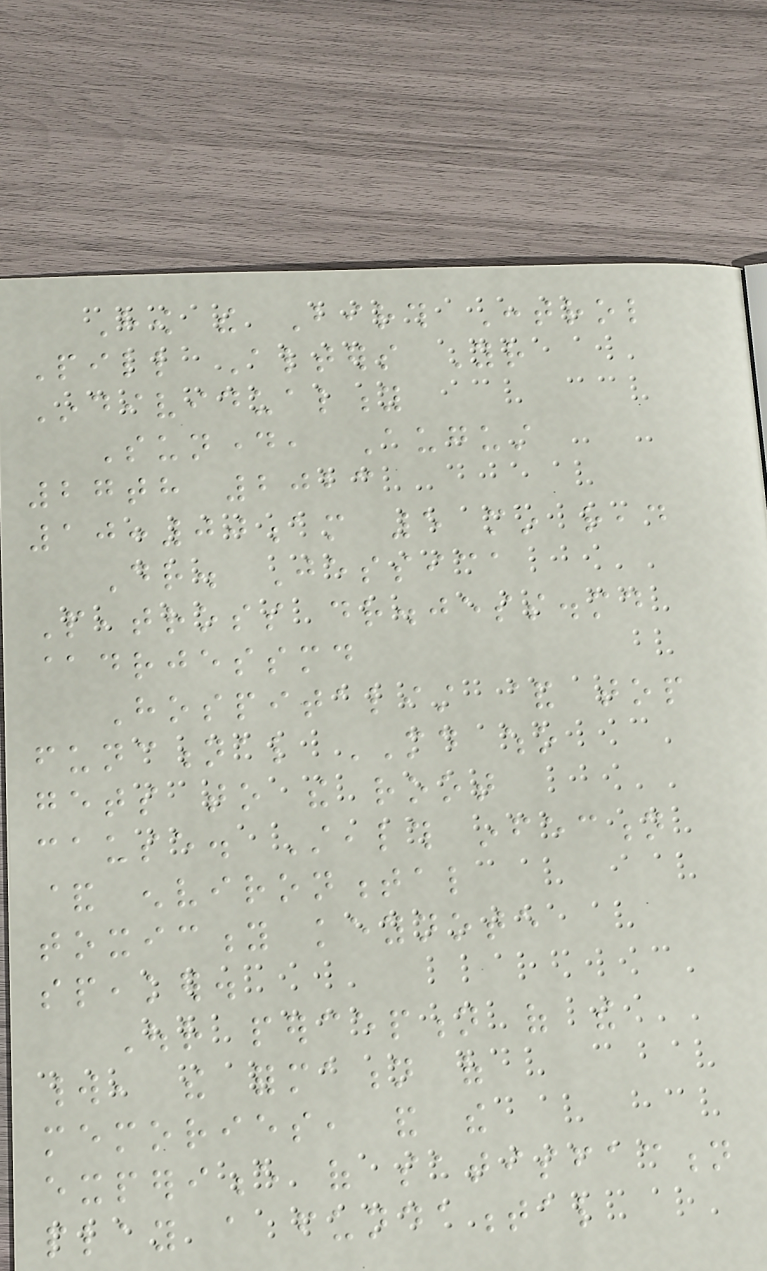How the Birth Control
Pill Alters Your
Individuality
Sunday, August
27th 2023
10:00am 5 min read
Dr. Jessica
Peatross dr.jess.md
@drjessmd
Hospitalist & top
functional MD who
gets to the root
cause. Stealth infection
& environmental
toxicity keynote
speaker.
Our perception of the
world, the formation of
memories, and the
experience of satisfaction
play a fundamental
